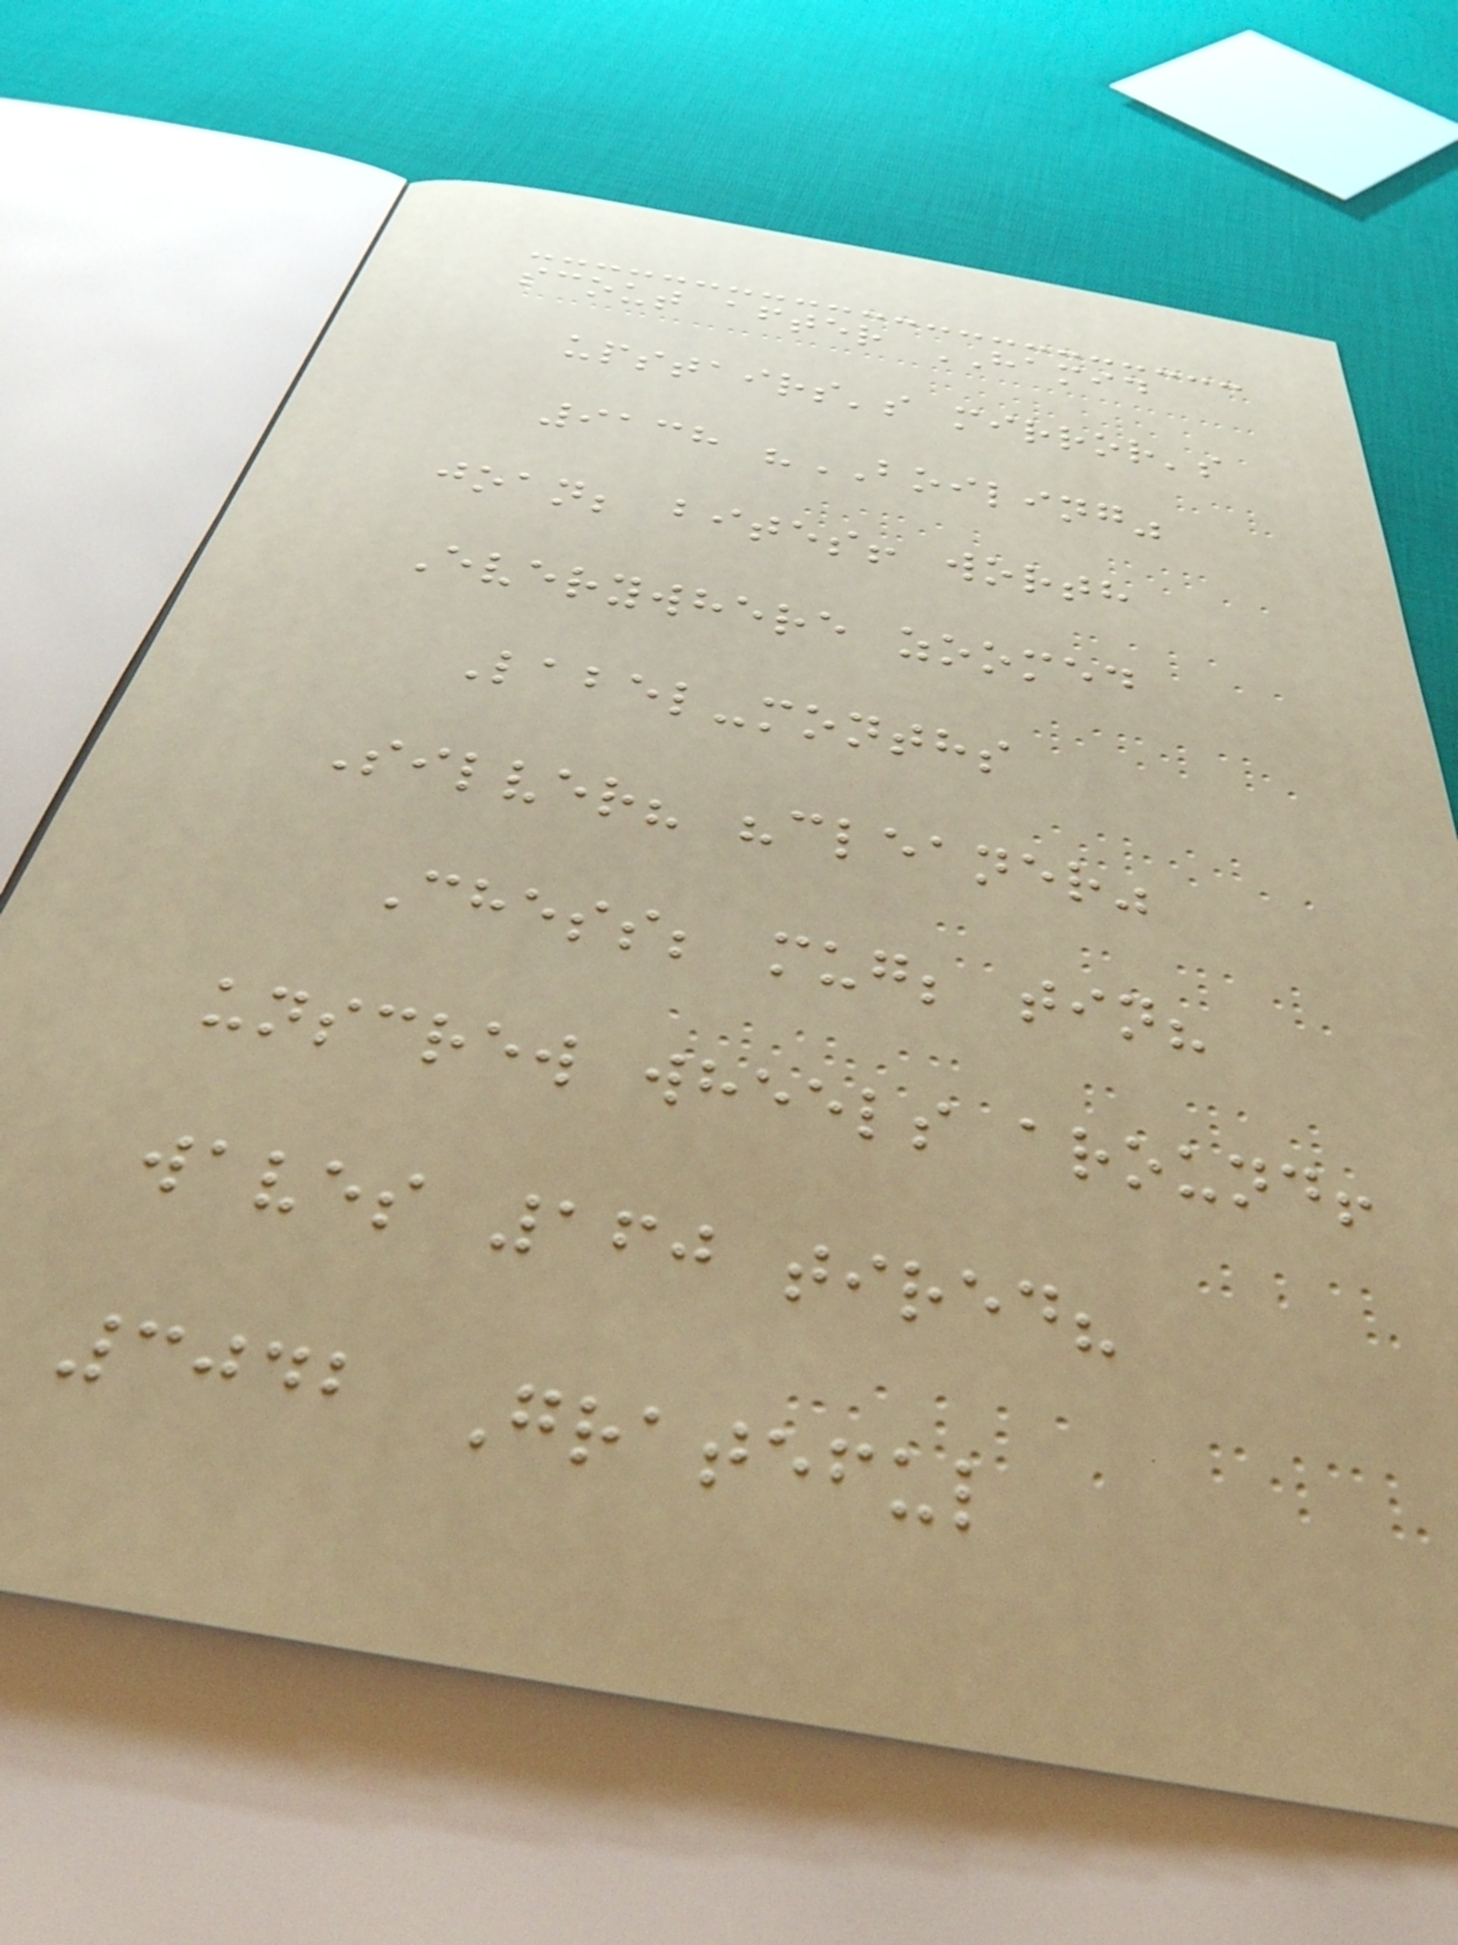scout after HAMID
upstairs's mirror's
9138 "BOILING"
joan; bites! worth
Everywhere zoomed
Label-months
Silver? "cleaner"
Chess; mug; tin?
unscrew wheels around!
waves 160 tired?
3042 Grateful
